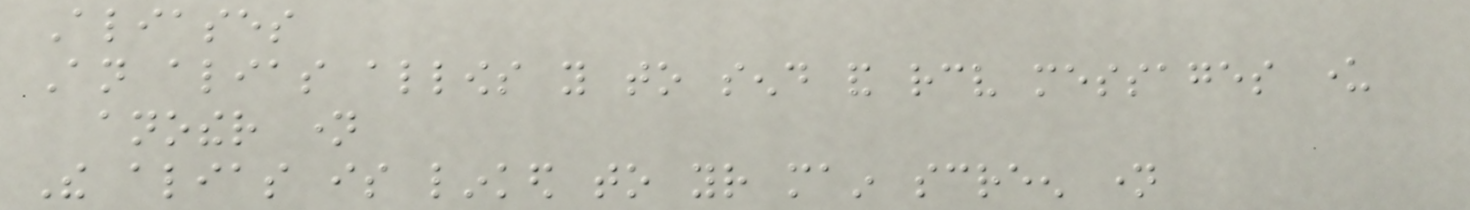Aliases
An alias allows you to send and receive messages under
another name
The alias is linked to your main screen name
